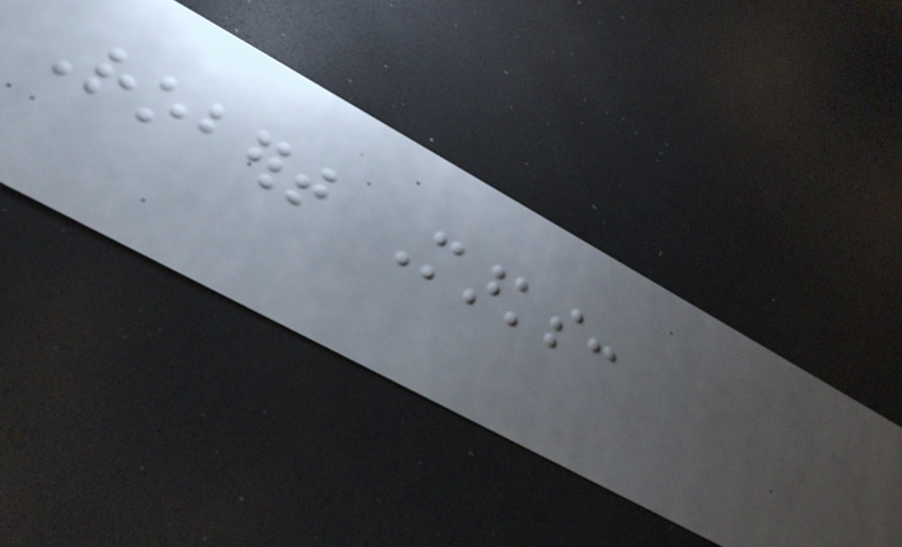Robert Marks:
